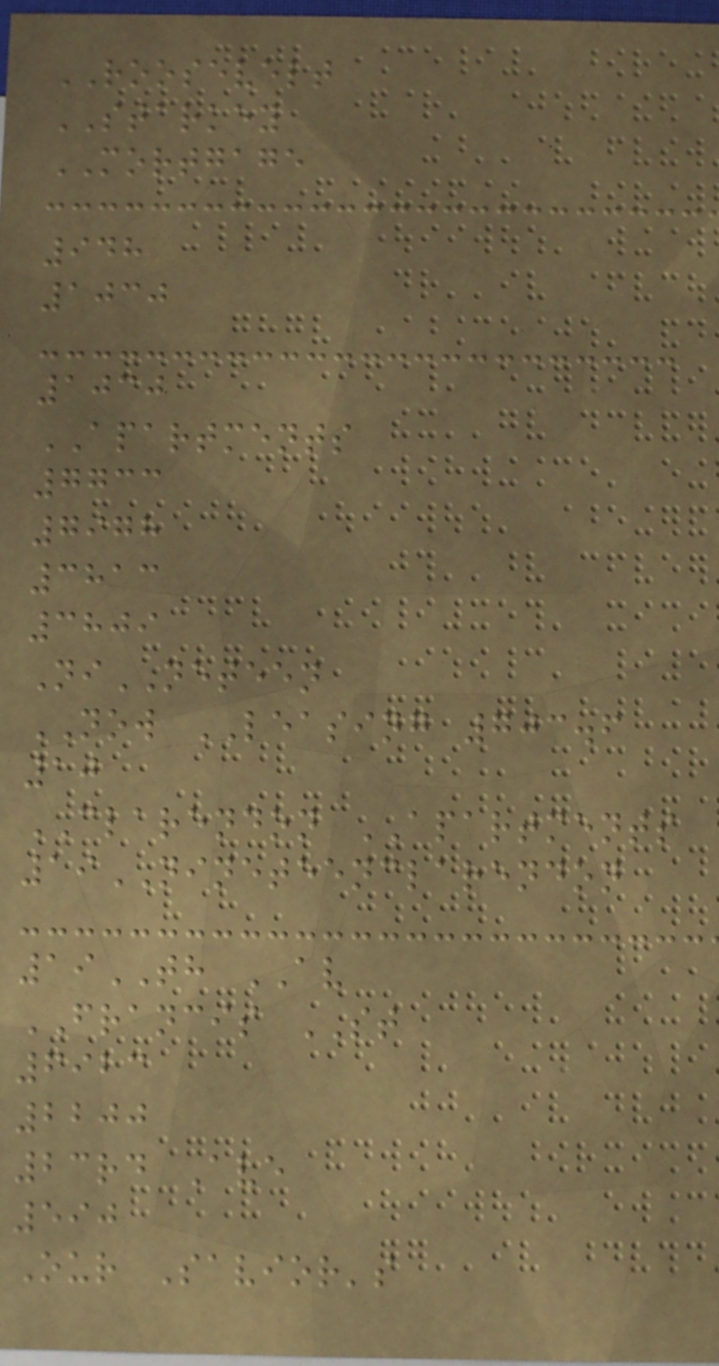ROOSEVELT
STARKEY
MORTGAGE
948
1030
1030
APARTMENTS
7733
7978
3813
3809
NiNETEEN
NOW LEASING 703.6
10
CLARENDON APARTMENTS
19NINETEENCLARENDON
19TH AV
FRANCIS ST
6923
2200
23rd Ave
590
Our Savior's
